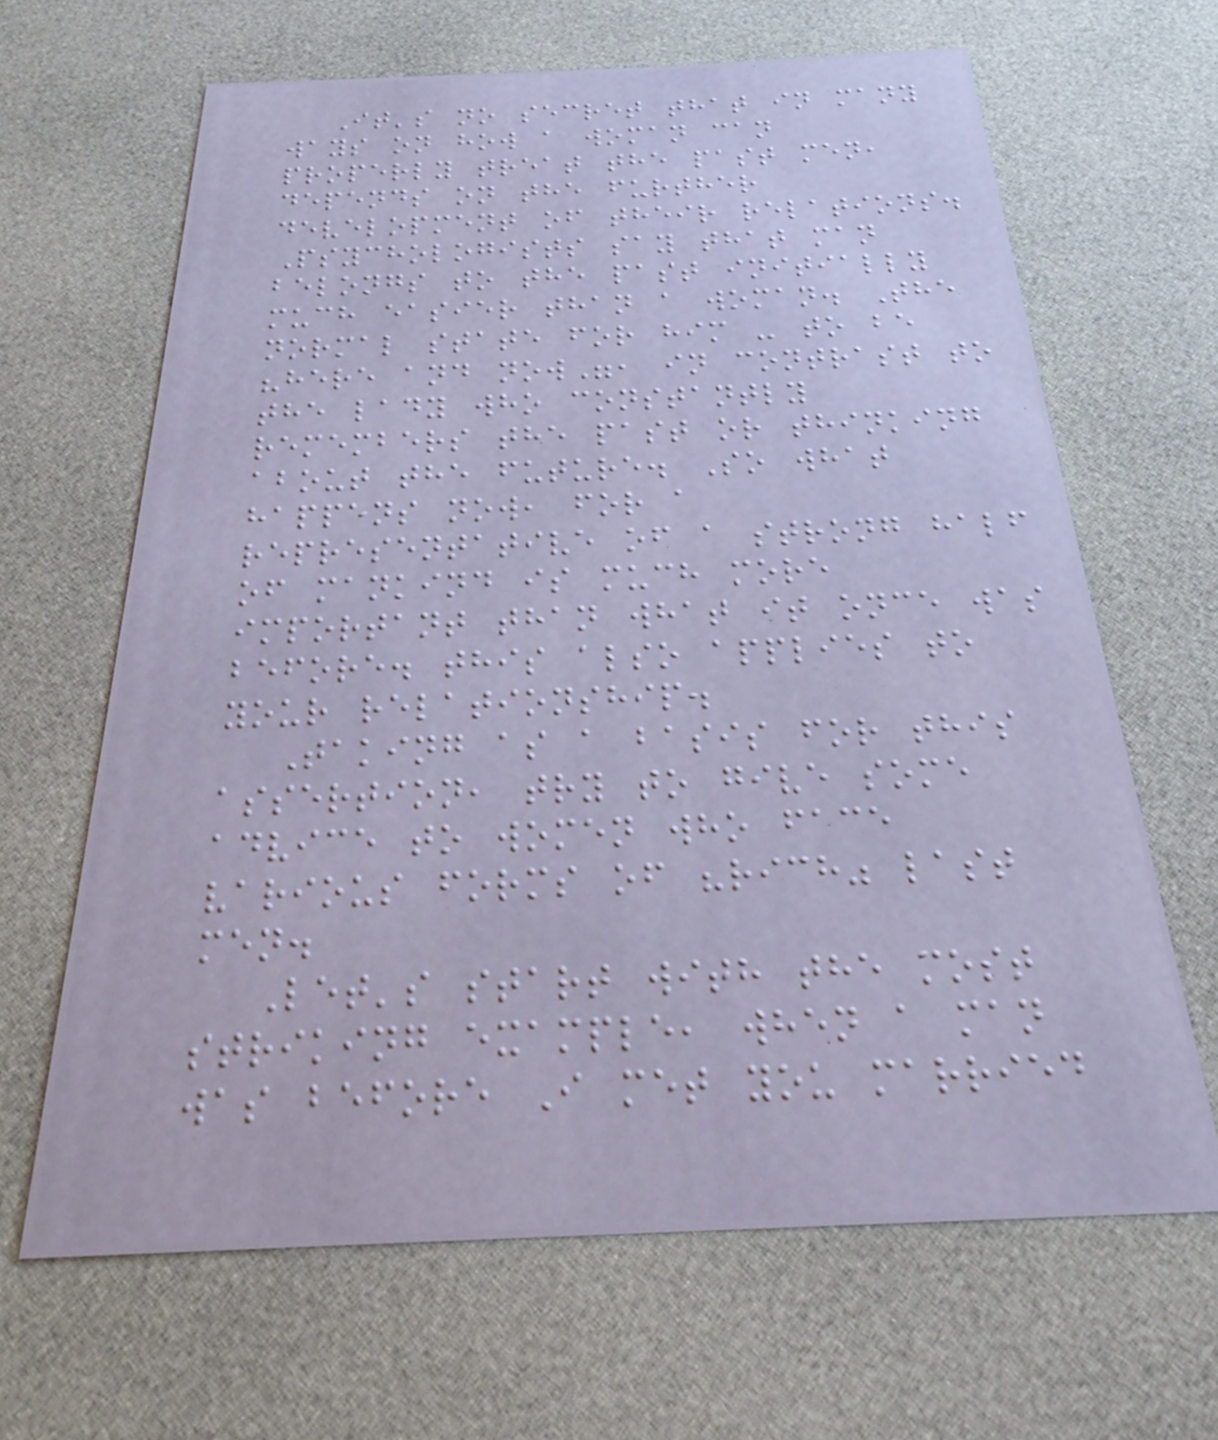It's no secret that in many
ways on how a woman can
properly treat the past men,
depends on the further
development of their relations.
Psychologists say that man
belongs to the past initially
much easier than a woman. The
normal state for him - to be
"here and now", in contrast to
the lady who constantly
remembers the past or thinking
about the future. So what
happens now, for a
representative of a strong half
of mankind is much more
important than what it once was
before. this also applies to
your relationship.
Taking as a basis for this
assertion, try to give some
advice to women who face
various forms of "rich" last
men.
Let's start with the most
striking example, when a man
was before I met you married
